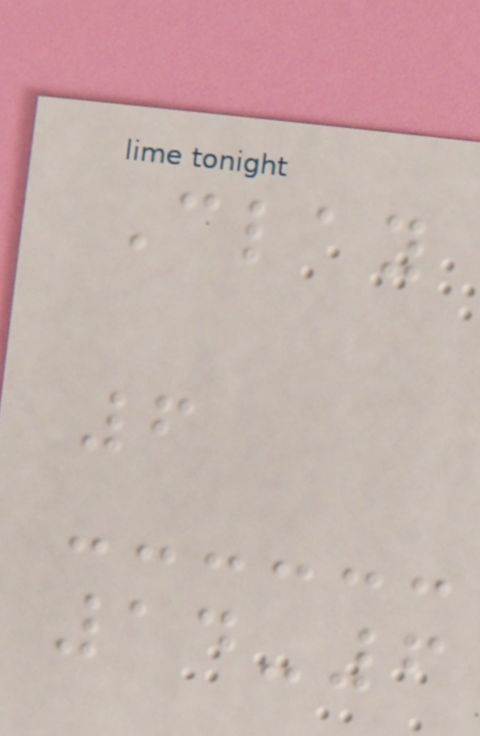Clay
6
14-6
